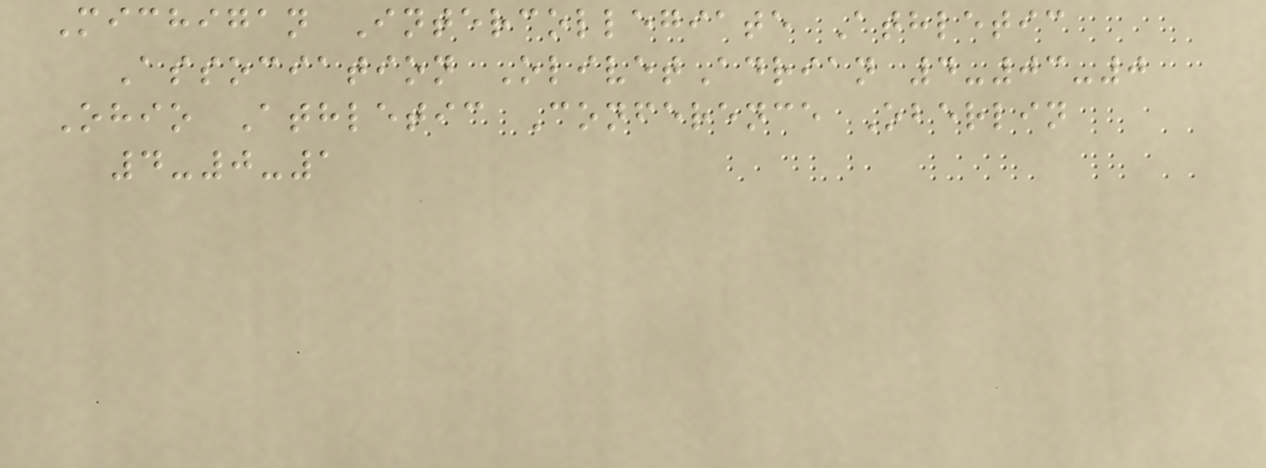Michigan Intercollegiate Athletic
Association OlivetAdrian 4-03-0
Ohio Athletic Conference Oberlin
4-0-1
